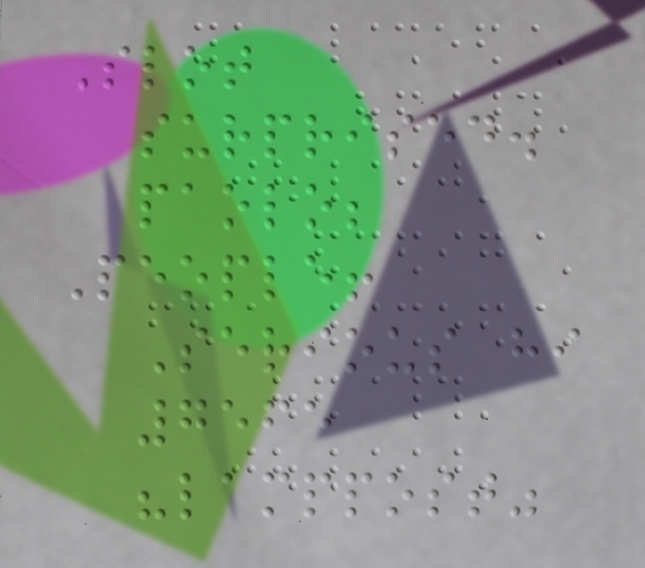Slot
surprised.
paolo;
People!
Serious hi
7565
"lamppost"
